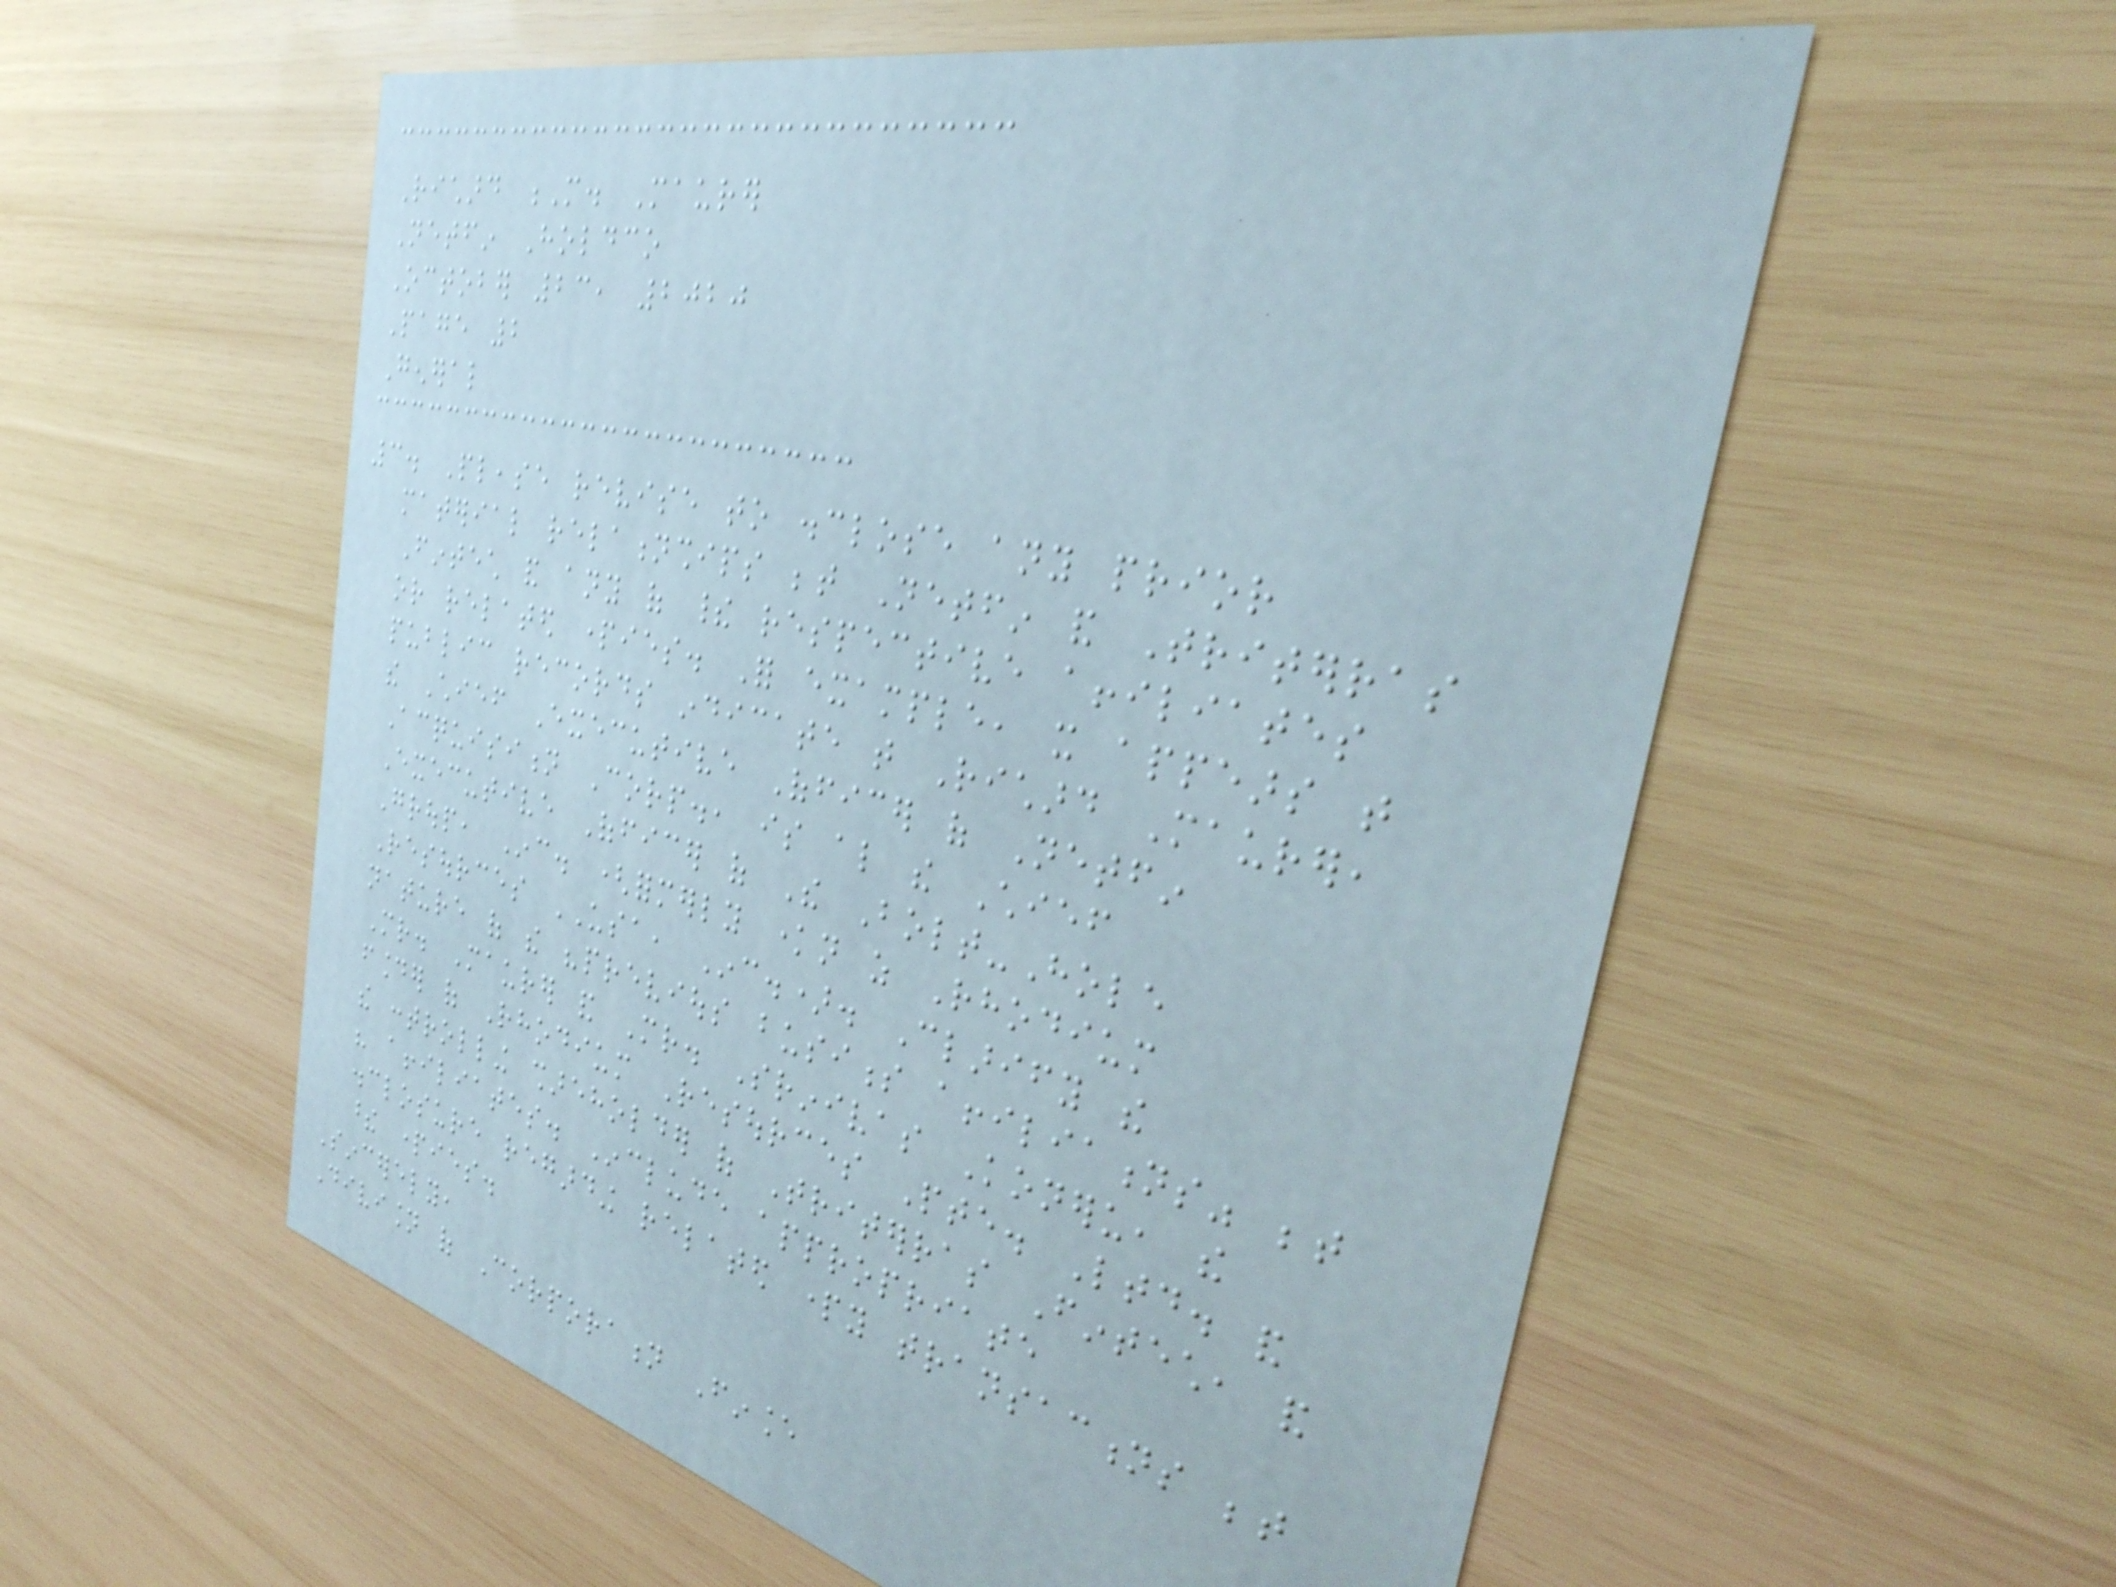Richard M. Maurer
Netfin Holdco
October 23, 2020
Page 2
General
3. Please revise to disclose any prior
material relationships between Netfin and Triterras
Fintech and any of their respective affiliates
or related parties. For example, it appears that
public records indicate that Richard Maurer,
the Chief Executive Officer of Netfin
Acquisition Corp., is also the Chief
Executive Officer of The Bolt-Hole
Group, Inc. (formerly known as Rhodium
Resources USA, Inc.). Clarify the
nature of the "previous business affiliations" between
Mr. Maurer and Mr. Srinivas Koneru, the
founder of Rhodium Resources Pte. Ltd. and
the controlling shareholder of Triterras Fintech, and
his affiliates. Include appropriate
disclosure regarding related party transactions between
these parties.
Sincerely,
Division of Corporation Finance
